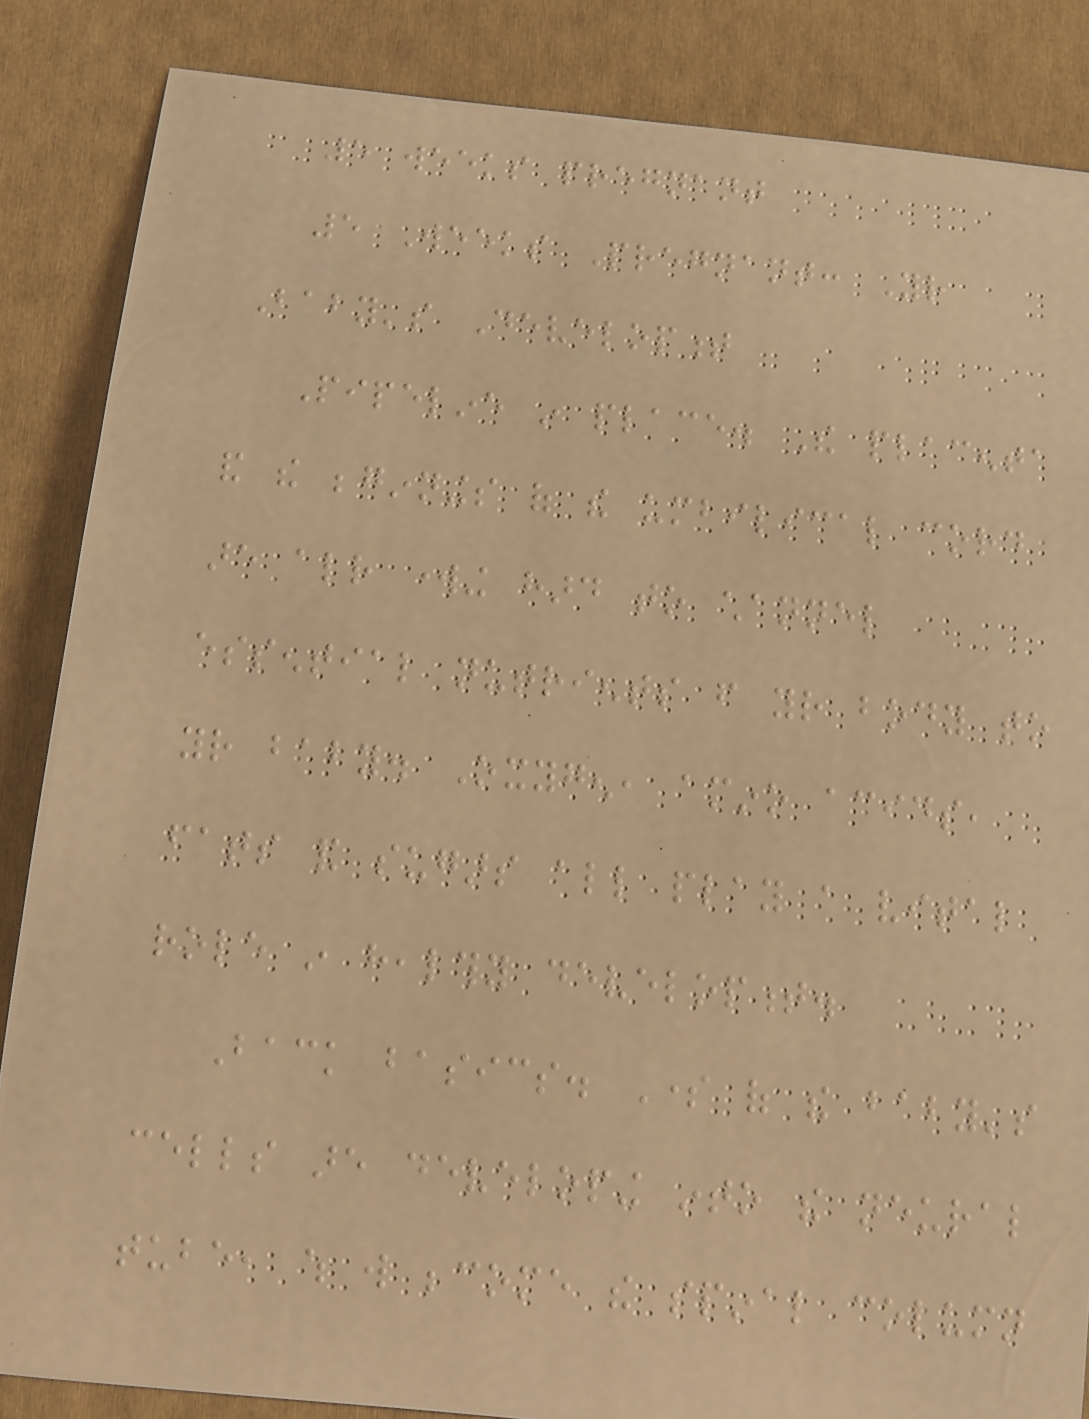5 weeks pregnant
5 Weeks Pregnant: Your
Baby's Development
Pipeline in place. The placenta
and the beginnings of the umbilical cord
are already working hard to channel
essential nutrients from your body to
your baby. Oxygen, amino acids,
fats and sugars all play a vital
role in healthy development.
Back basics. Some of the baby's
cells are developing into the neural
tube, which will become the spinal column
